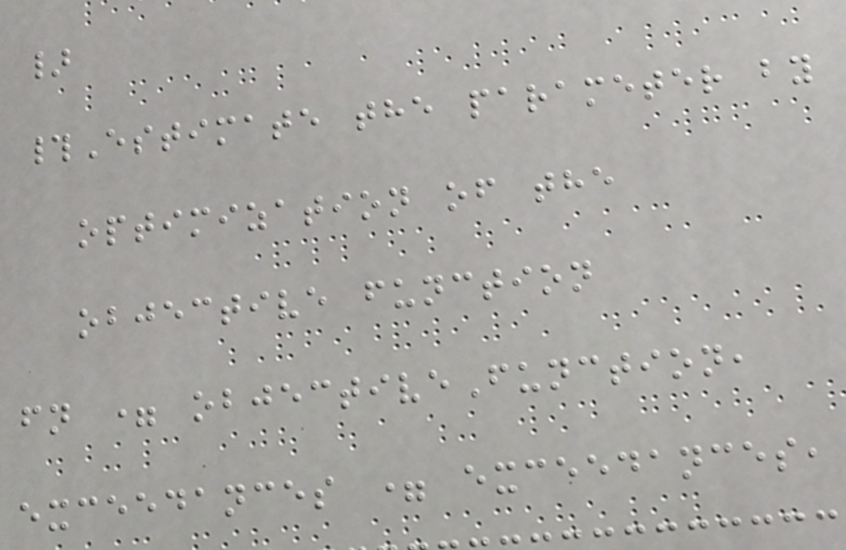}
#Estimate the parameter by
optimization of the
objective function
fn = objectiveFunction,
exceedances = exceedances,
